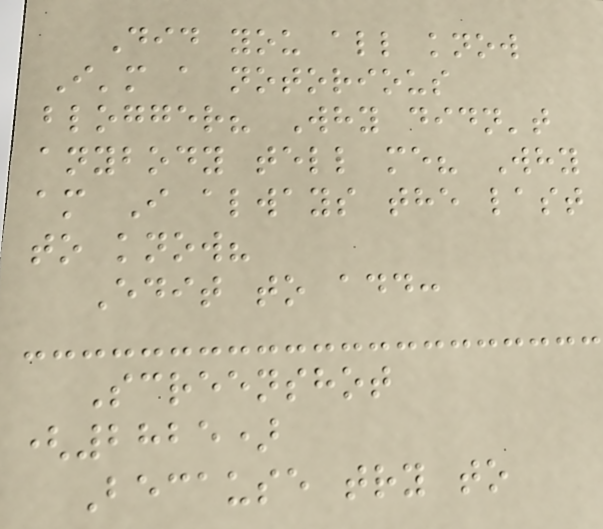Did you all know
I'm a notorious
blogger? Why didn't
anybody tell me? Why
am I always the last
to know?
Edit to add:
Screenshot
(2825)
Because try to
